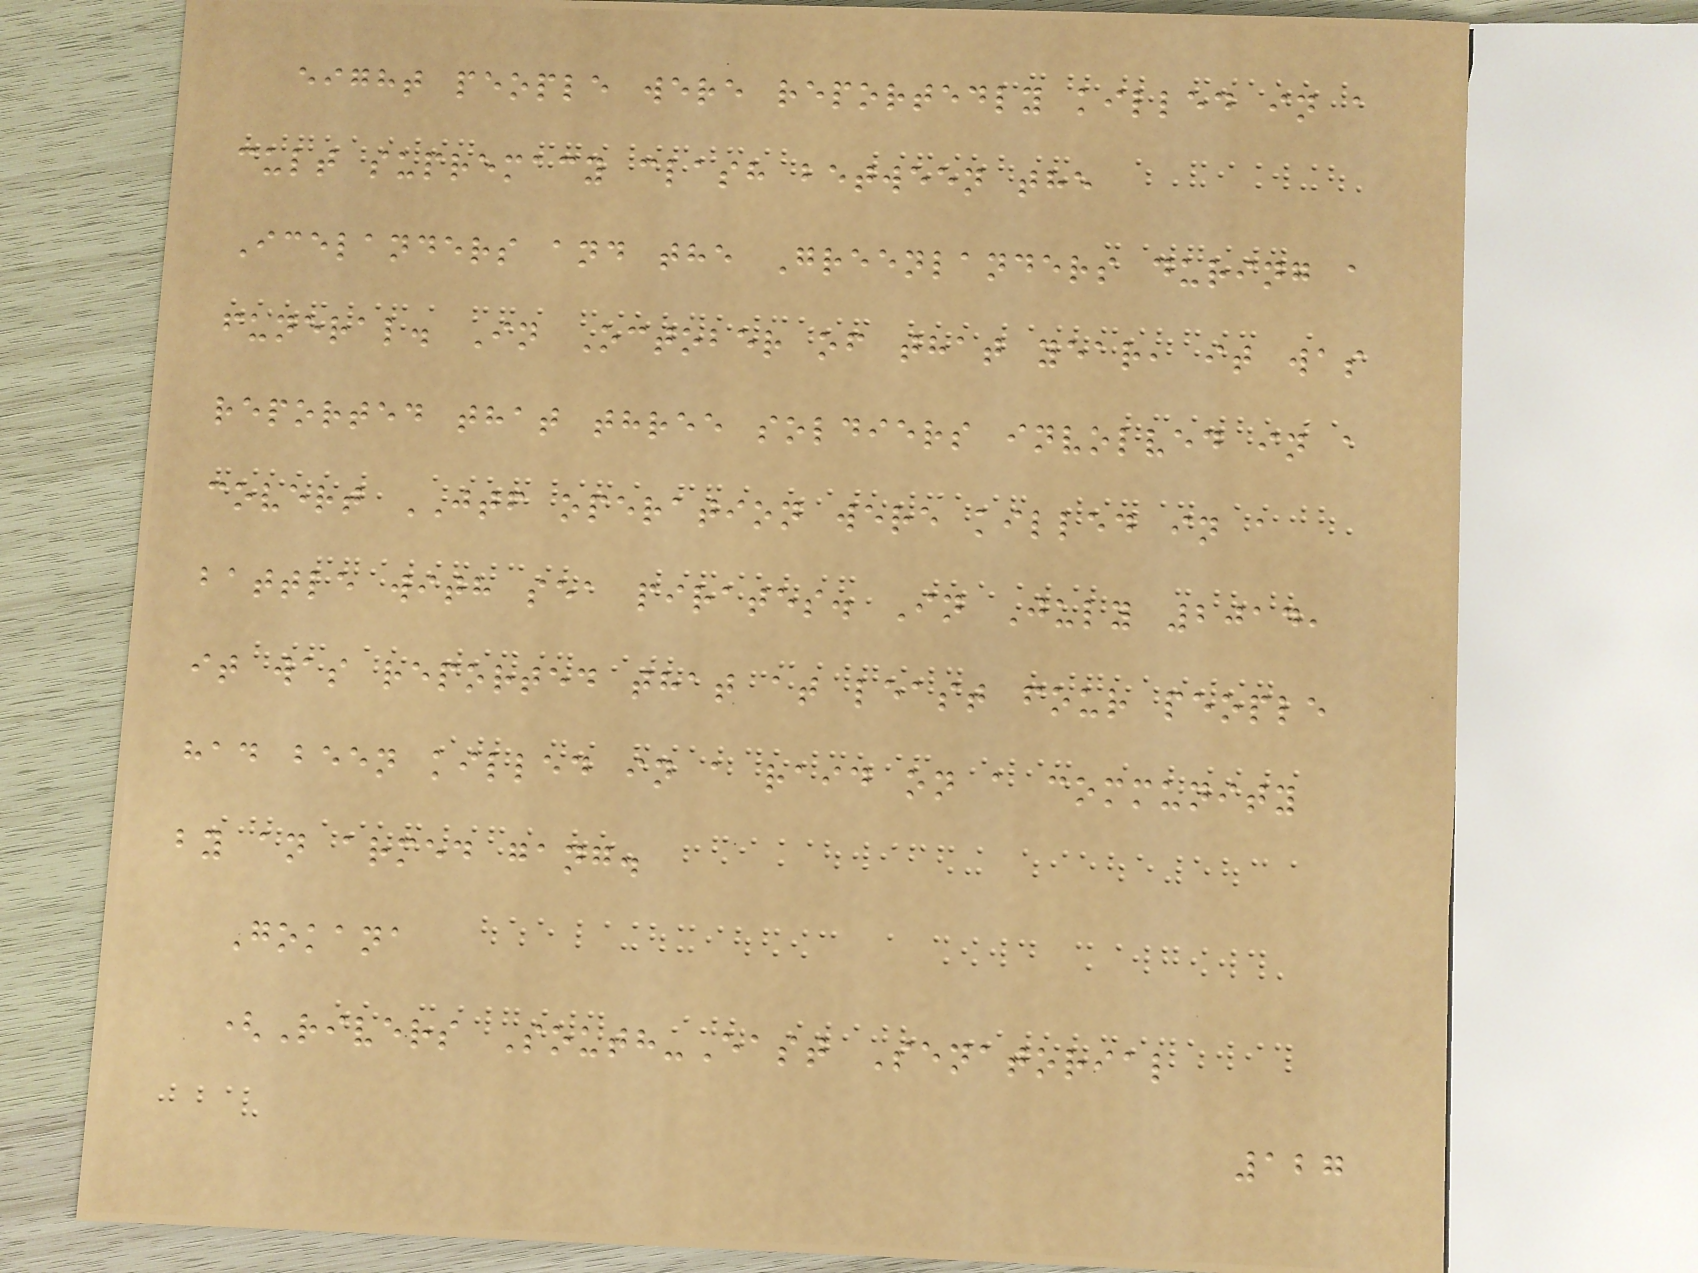eight people were reportedly killed in a
cult supremacy clash between the
Icelanders and the Greenlanders during a
funeral. In October of that year, it was
reported that three soldiers involved in a
covert JTF operation were killed in a
battle with sea pirates. In July 2014,
it was reported that at least four people
had been killed in a raid on a community
by an armed gang.
Gokana
(Rivers South-East Senatorial
127
